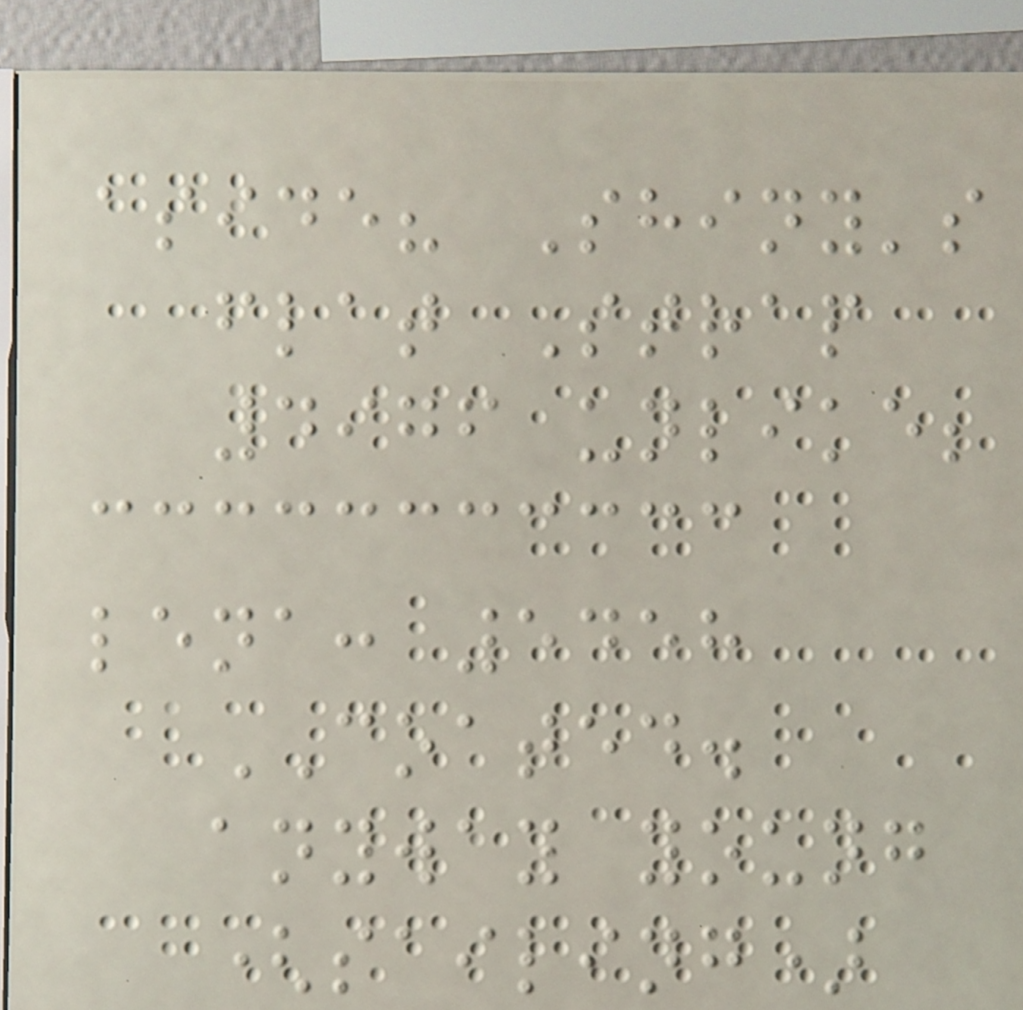aside? Shiny's
flat Strap
4976 unlike;
lena: 5458
COATED.
anyway young
(sailing)
